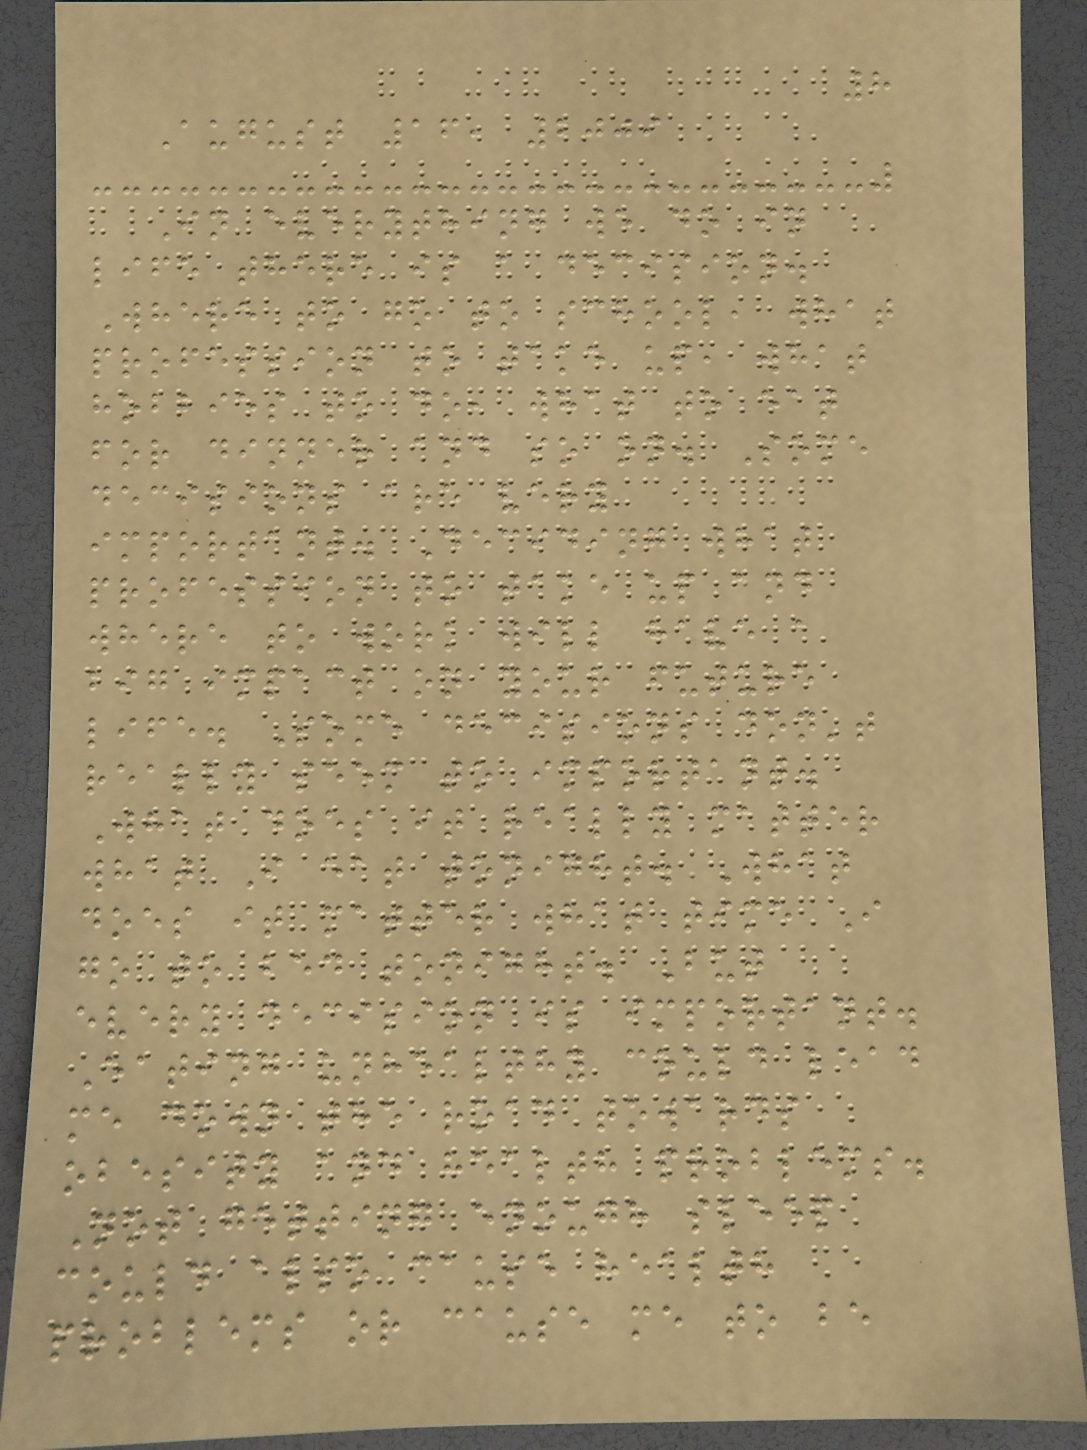8
August 16, 2009
In everything we do in
life there is a decision.
Where to go to school, what
profession to take up, what
hobbies to do, what to eat
for dinner and so on. Some
decisions are very
important. Deciding what
profession to take up and
where to work will have a
big impact on your future
life. Some decisions don't
really seem to important.
What does it really matter
what I eat tonight. What
does it matter what time I
go to bed tonight. But
every decision is important.
Eating unhealthy could lead
me down the road towards
obesity and health problems.
Not getting enough sleep
could also cause health
problems or cause me to be
